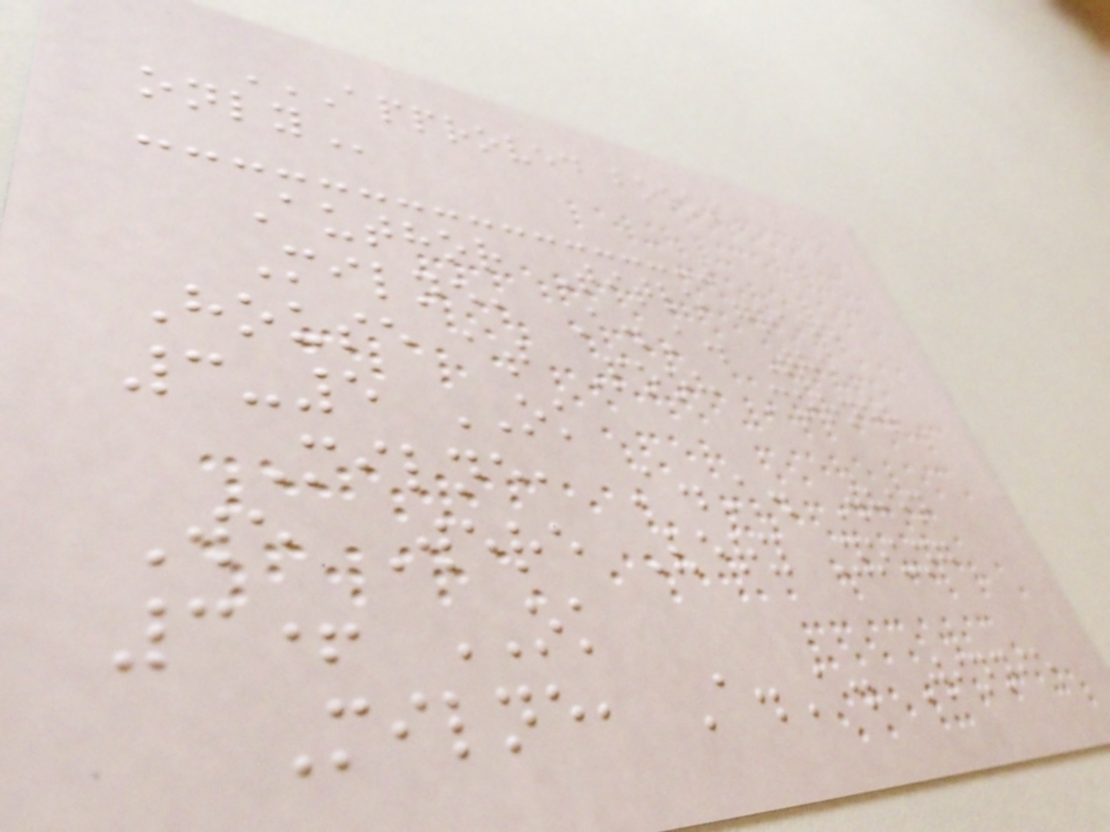APPROVED BOOKS
ONLY
Author Title grade
Milne, A.A. The
House at Pooh Corner
3-5 OK
Milne, A.A. When
We Were Very Young
3+ OK
Milne, A.A. Winnie
